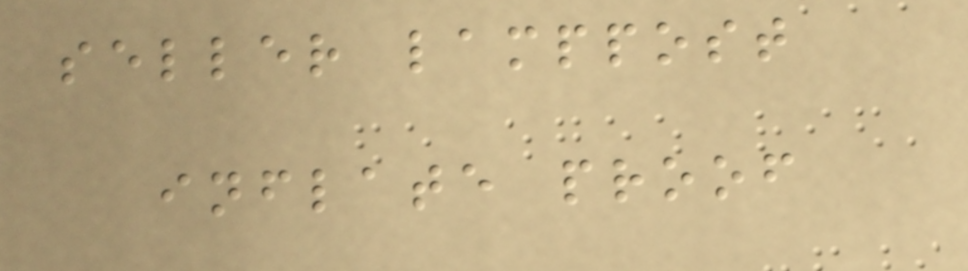seller lamppost
inflate proof
